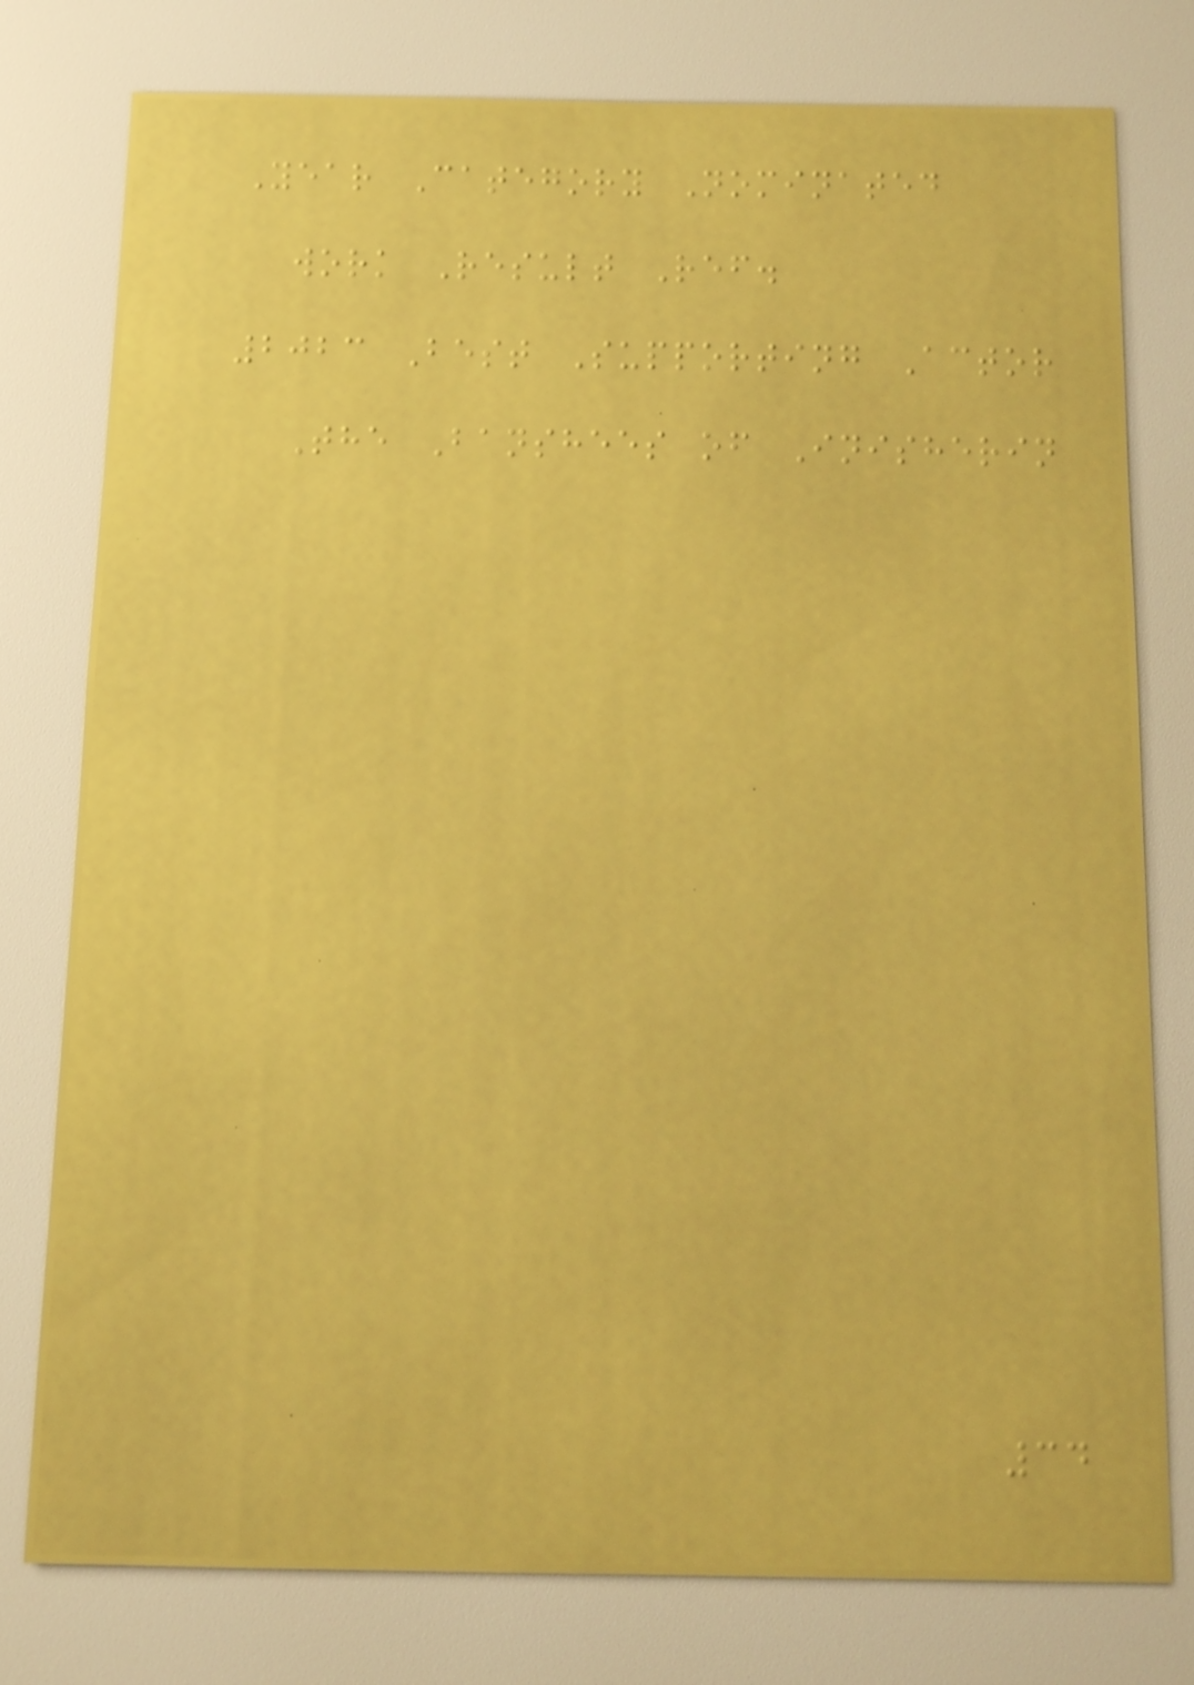Year Category Nominated
work Result Ref.
2023 Best Supporting Actor
The Banshees of Inisherin
34
